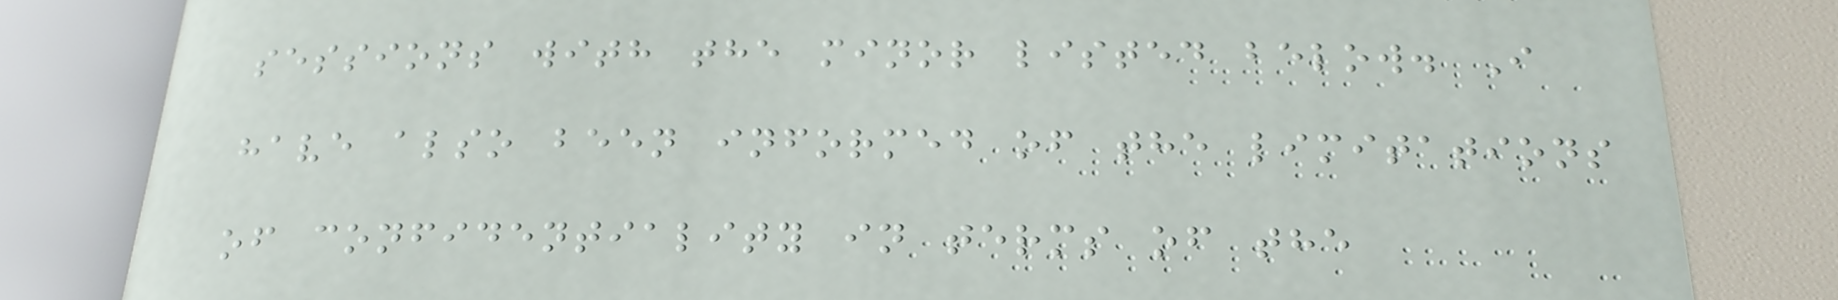sessions with the minor listed below. I
have also been informed of the limitations
of confidentiality in terms of the
